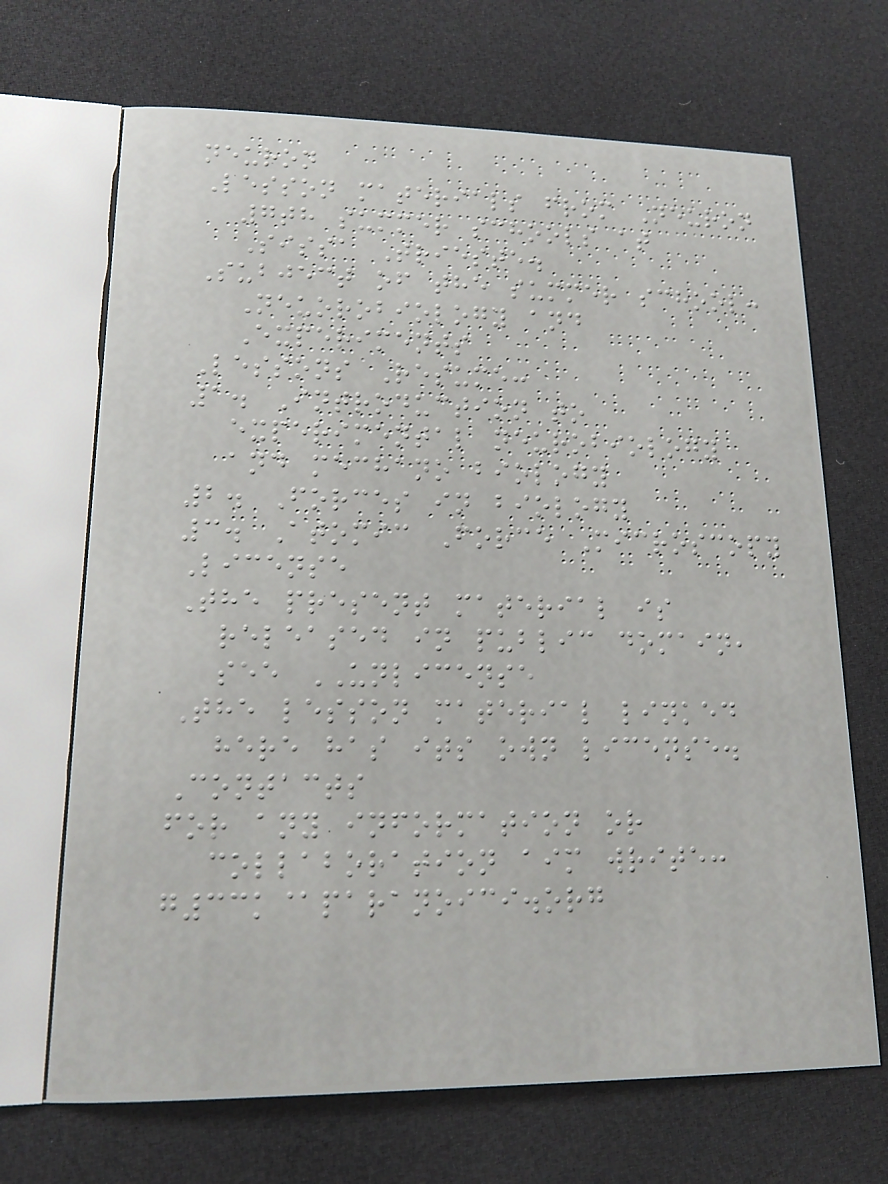neuron
Lesson materials from Neuron
7th summer schools at
Sissa Trieste.
Subject of the summer school:
Neuorobiology and
Experiments
Lessons Resume:
1. Introduction to
experimental neurobiology
and mechano biology
2. Forces in biology
3. Atomic Force Microscopy
License
The present material is
released in public domain,
see UNLICENSE
The lesson material linked
here has its own license.
Contacts
for any information or
collaboration aim write:
g33k@paranoici.org
